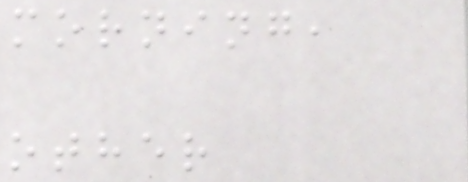morning,
other
